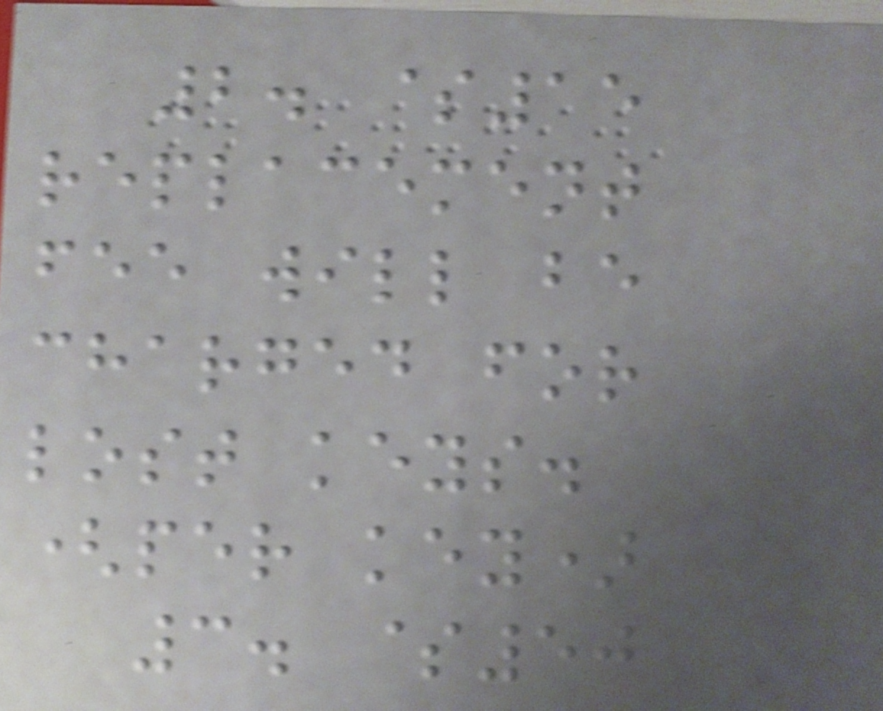2. $15
replacement
fee will be
charged for
lost keys.
(per key)
3. $50
